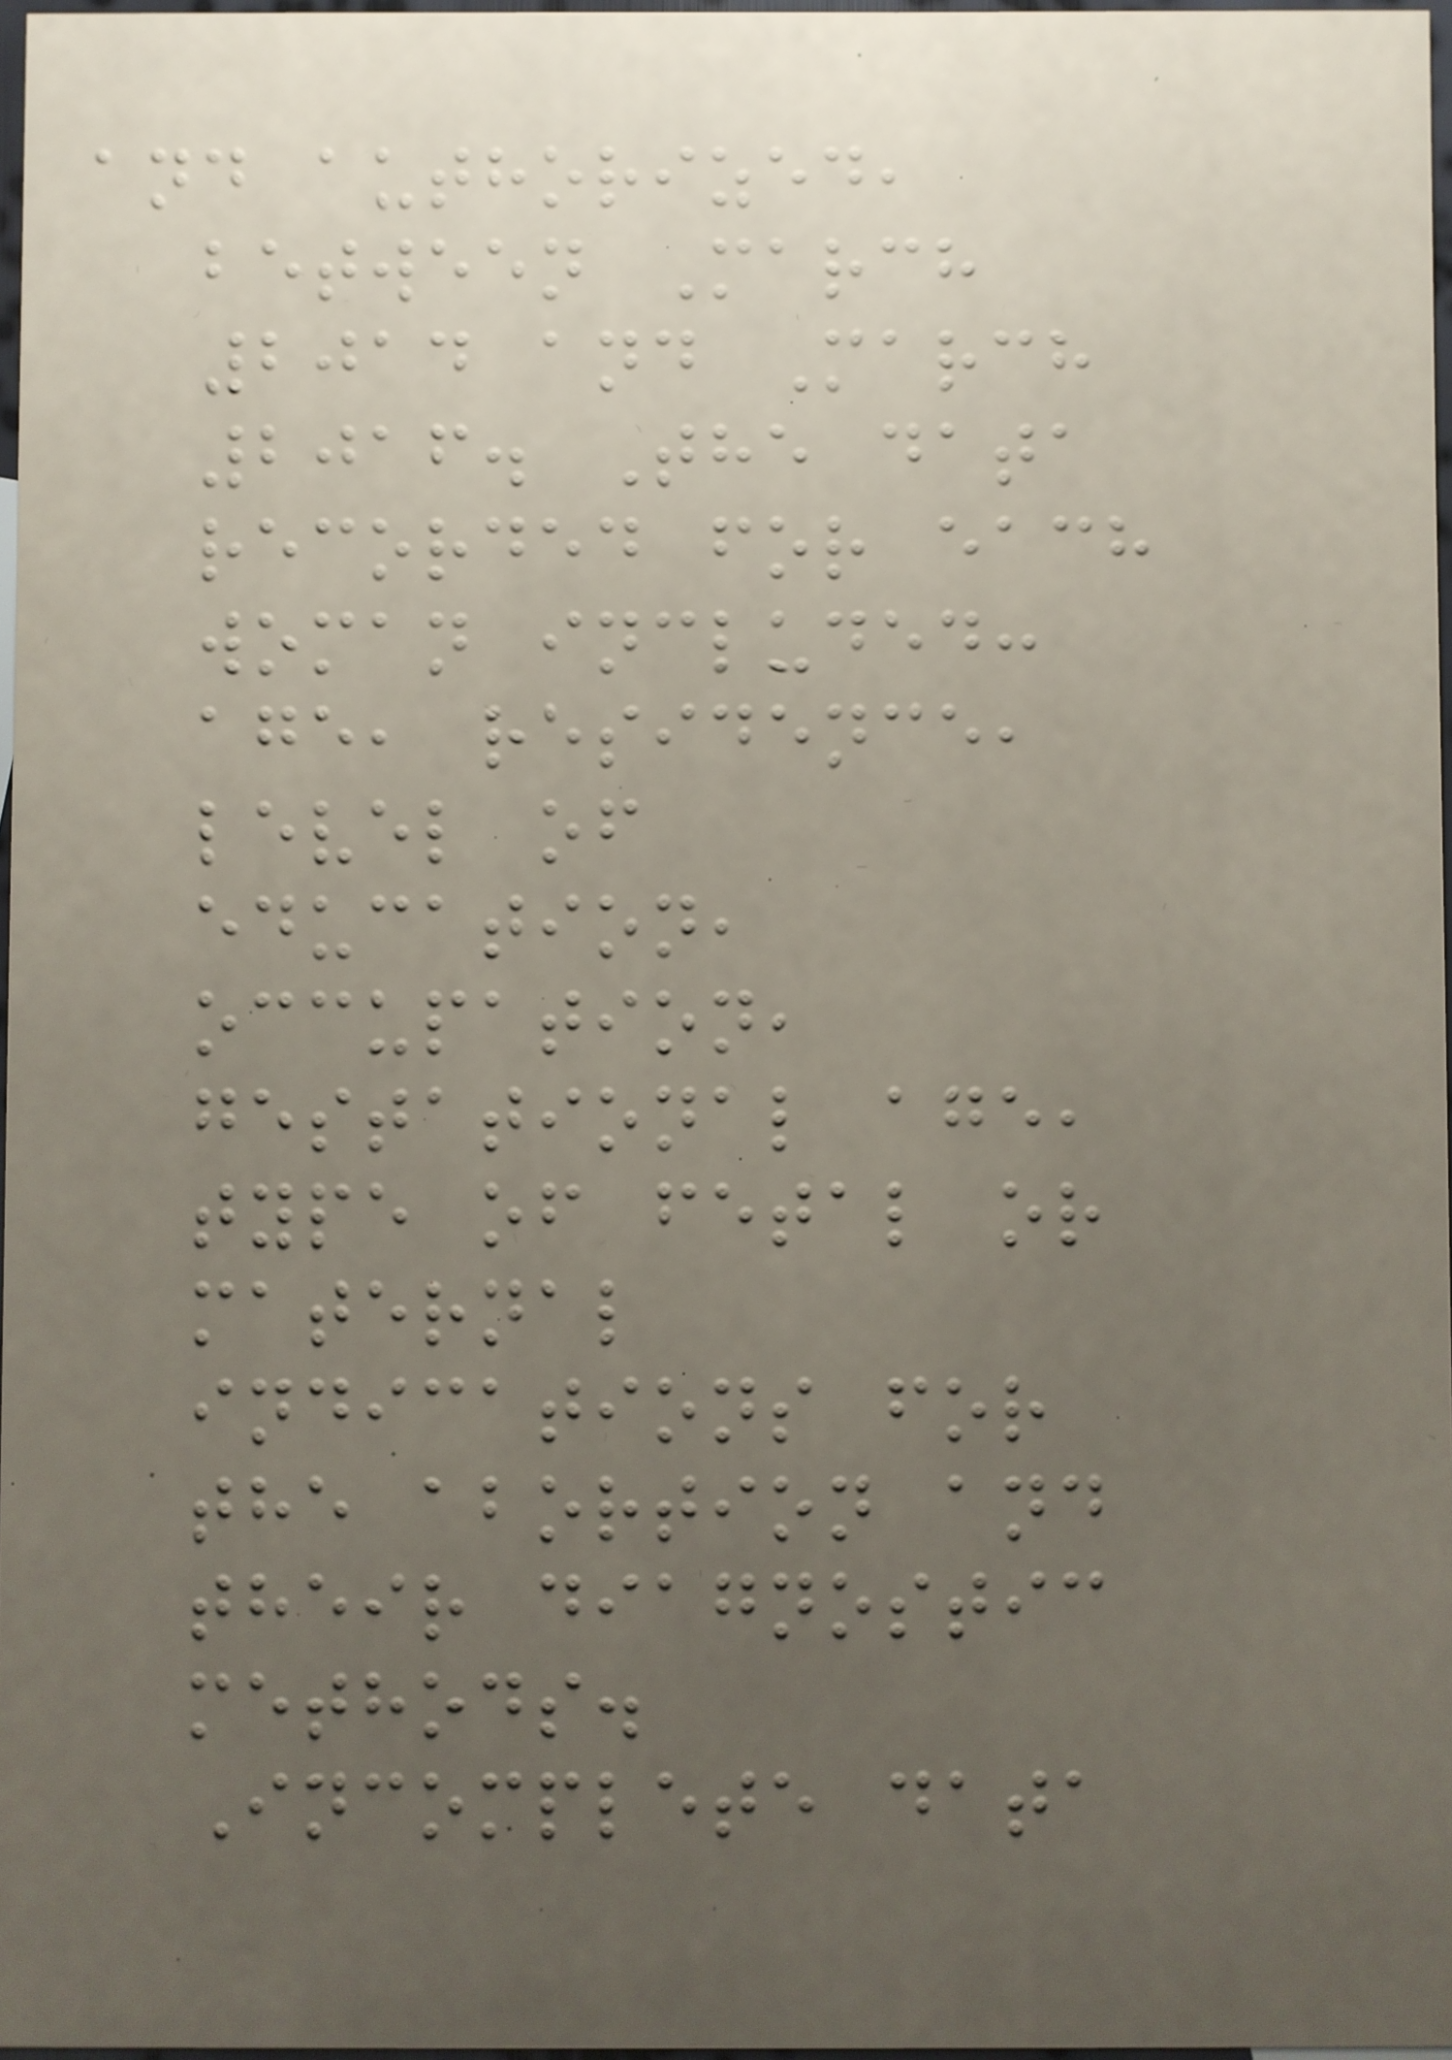and authorized,
between March
2014 and March
2016. The data
recorded for each
woman included:
age, residence,
level of
education,
occupation,
gestational age,
type of fetal or
maternal
indications for
the abortion and
their diagnostic
methods.
Incomplete data
